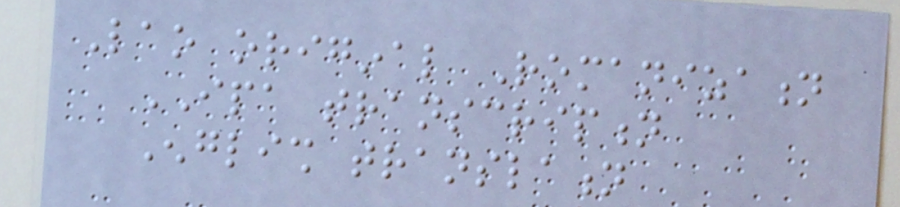Lao original Romanization
IPA transcription
English translation
